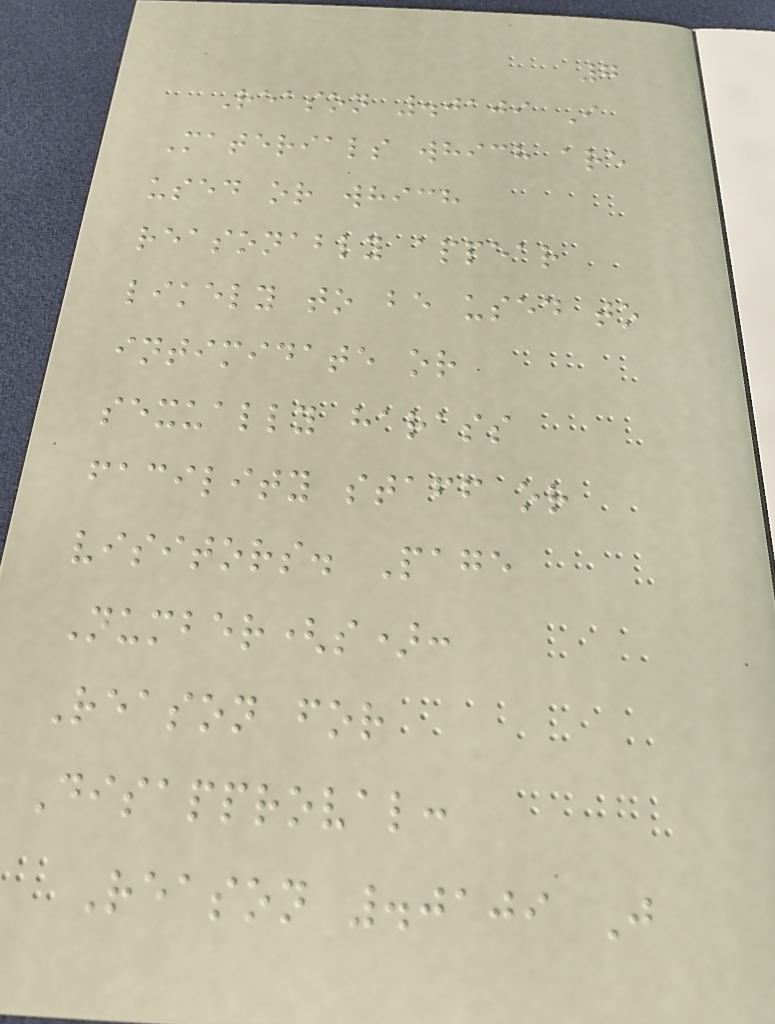7
Reason .0109 I
Materials which are
used or which
reasonably appear
likely to be used to
intimidate or
sexually harass
facility staff or
visitors. Page
Number(s):
Reason for
Disapproval:
Reason .0109 J
